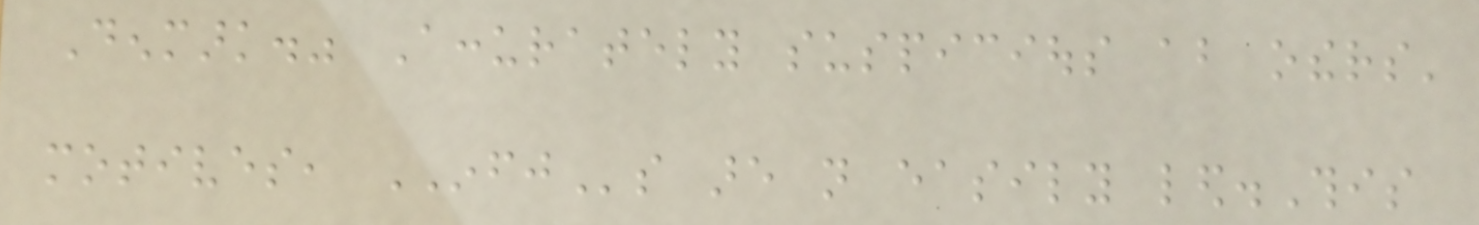Denmark." Accurately suspicious about others'
motives, INFJs are not easily led.This
